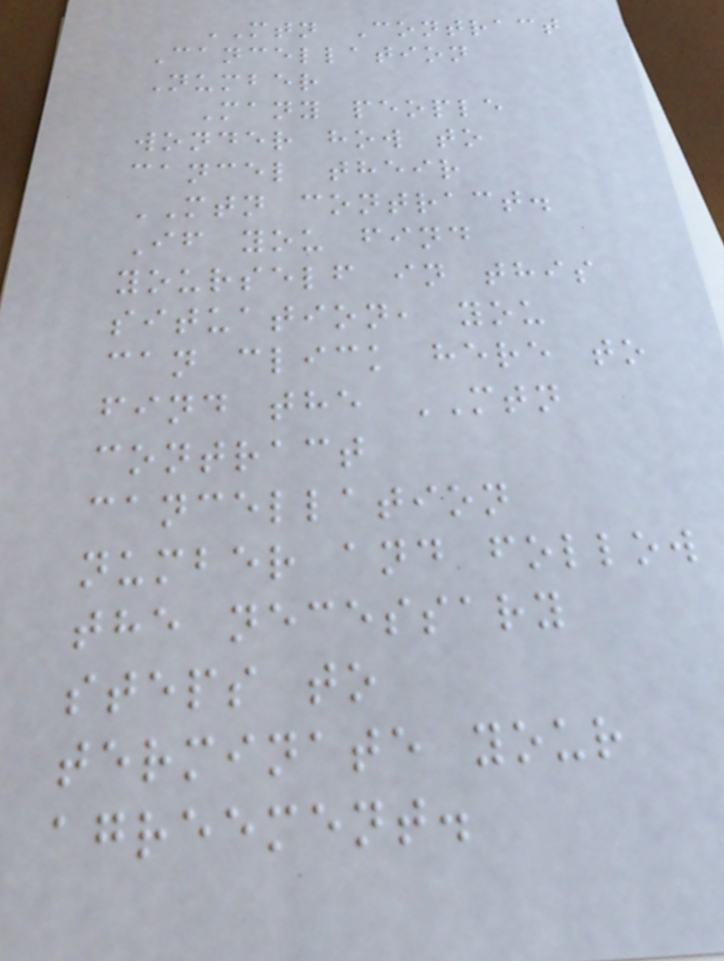MTN Contract
Cancellation
Number
Many people
wonder how to
cancel their
MTN contract.
If you find
yourself in this
situation, you
can click here to
find the MTN
contract
cancellation
number and follow
the necessary
steps to
terminate your
agreement.
